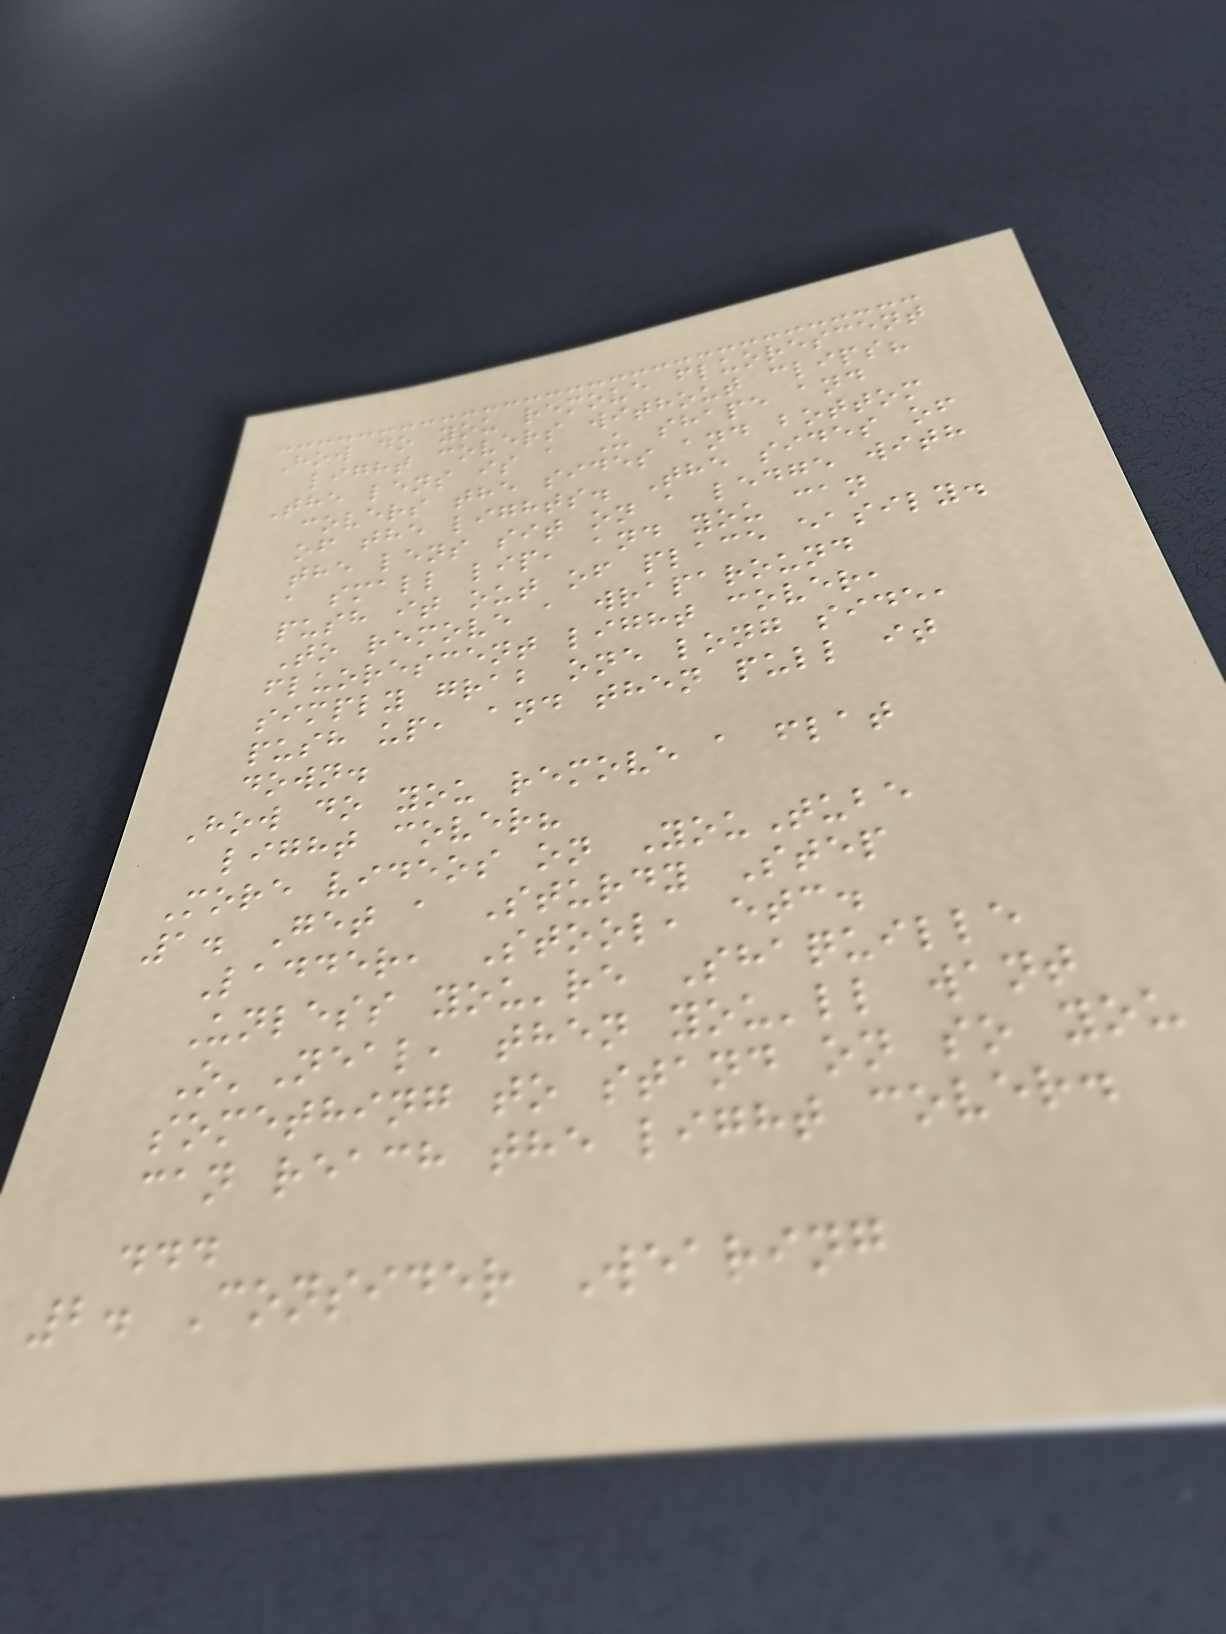How do you remove fluorescent
light covers without clips?
The lens is a U shape and
covers the sides and bottom
of the lights. The sides of
the lens sit on a ledge with
a small lip, and you can
push it out of place easily.
To remove a wraparound
fluorescent light cover,
simply grab one long side,
push up, and then pull it
down.
How do you remove a flat
light cover?
More videos on YouTube
1. Get a Sturdy Step
Ladder, Stool, etc.
Unless you're Shaquille
O'Neal, then you'll want
something to stand on so you
can reach the light cover.
...
2. Consider Wearing
